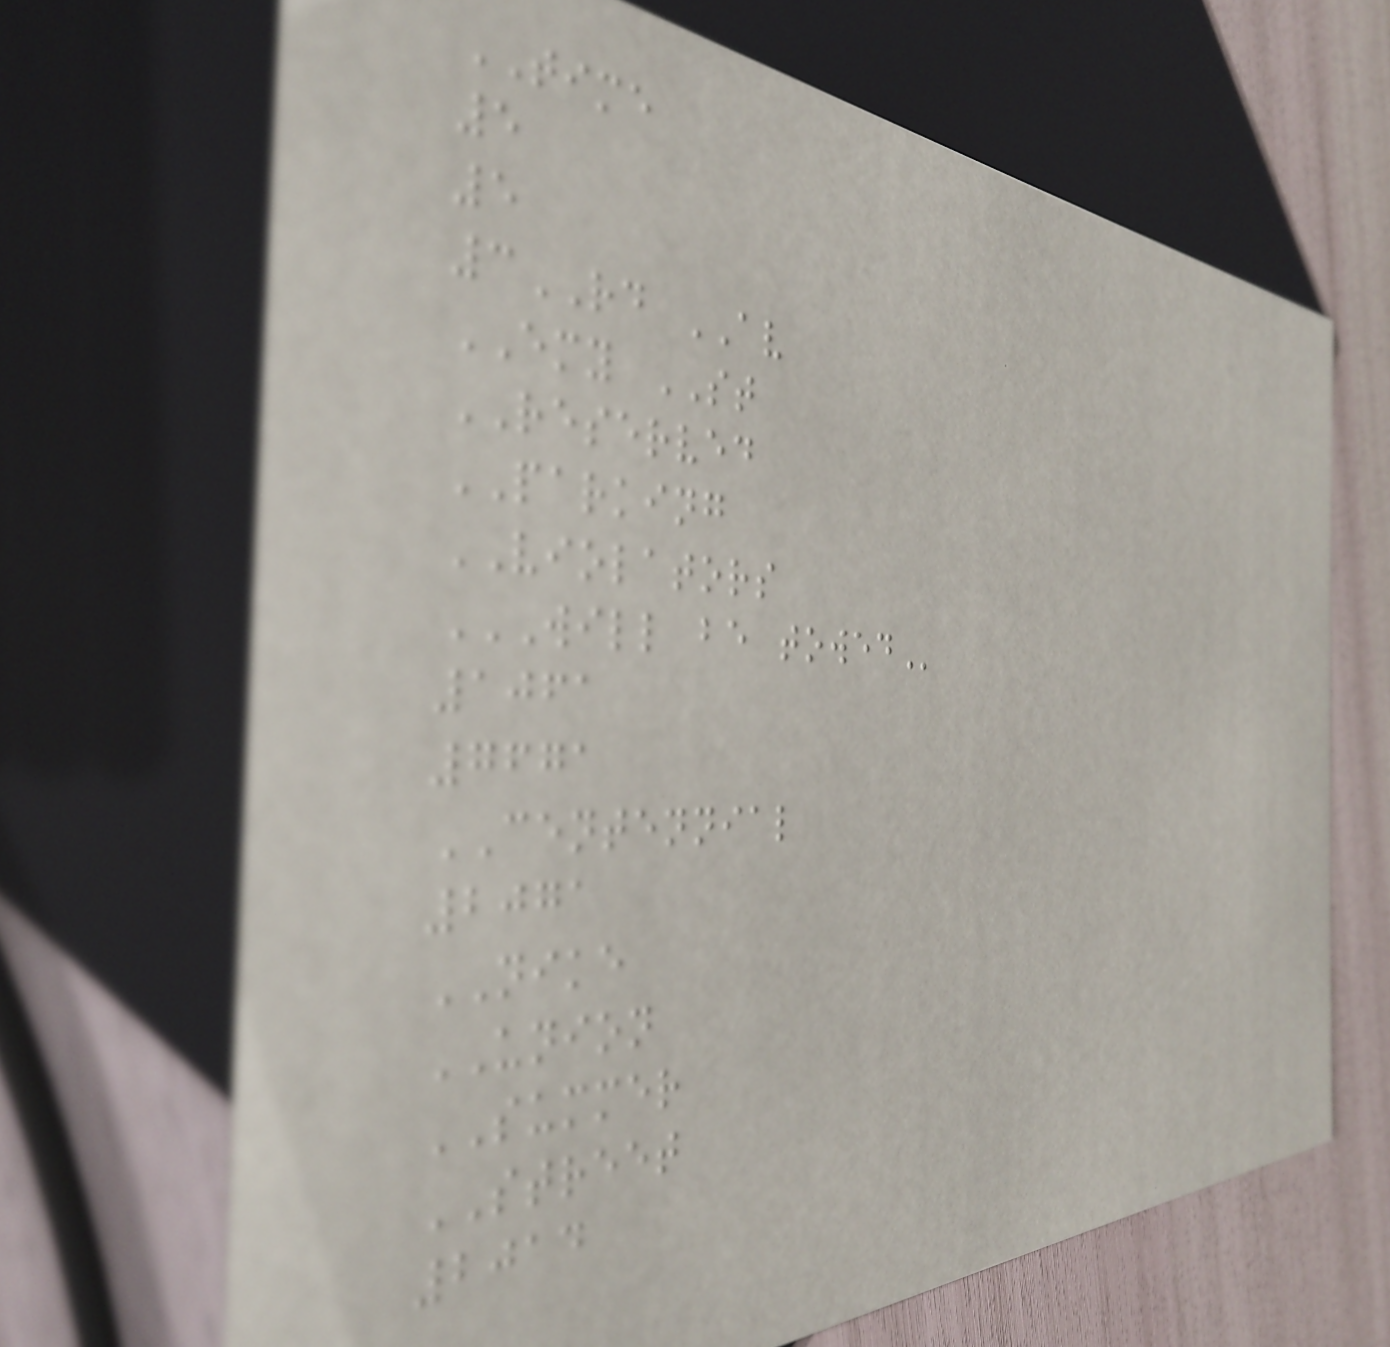TIME
5
5
3RD AV
EMY ST
RESERVED
PARKING
VIOLATORS
WILL BE TOWED
1061
7671
CENTENNIAL
2071
NIKE
UNION
SUMMER
STREET
2014
